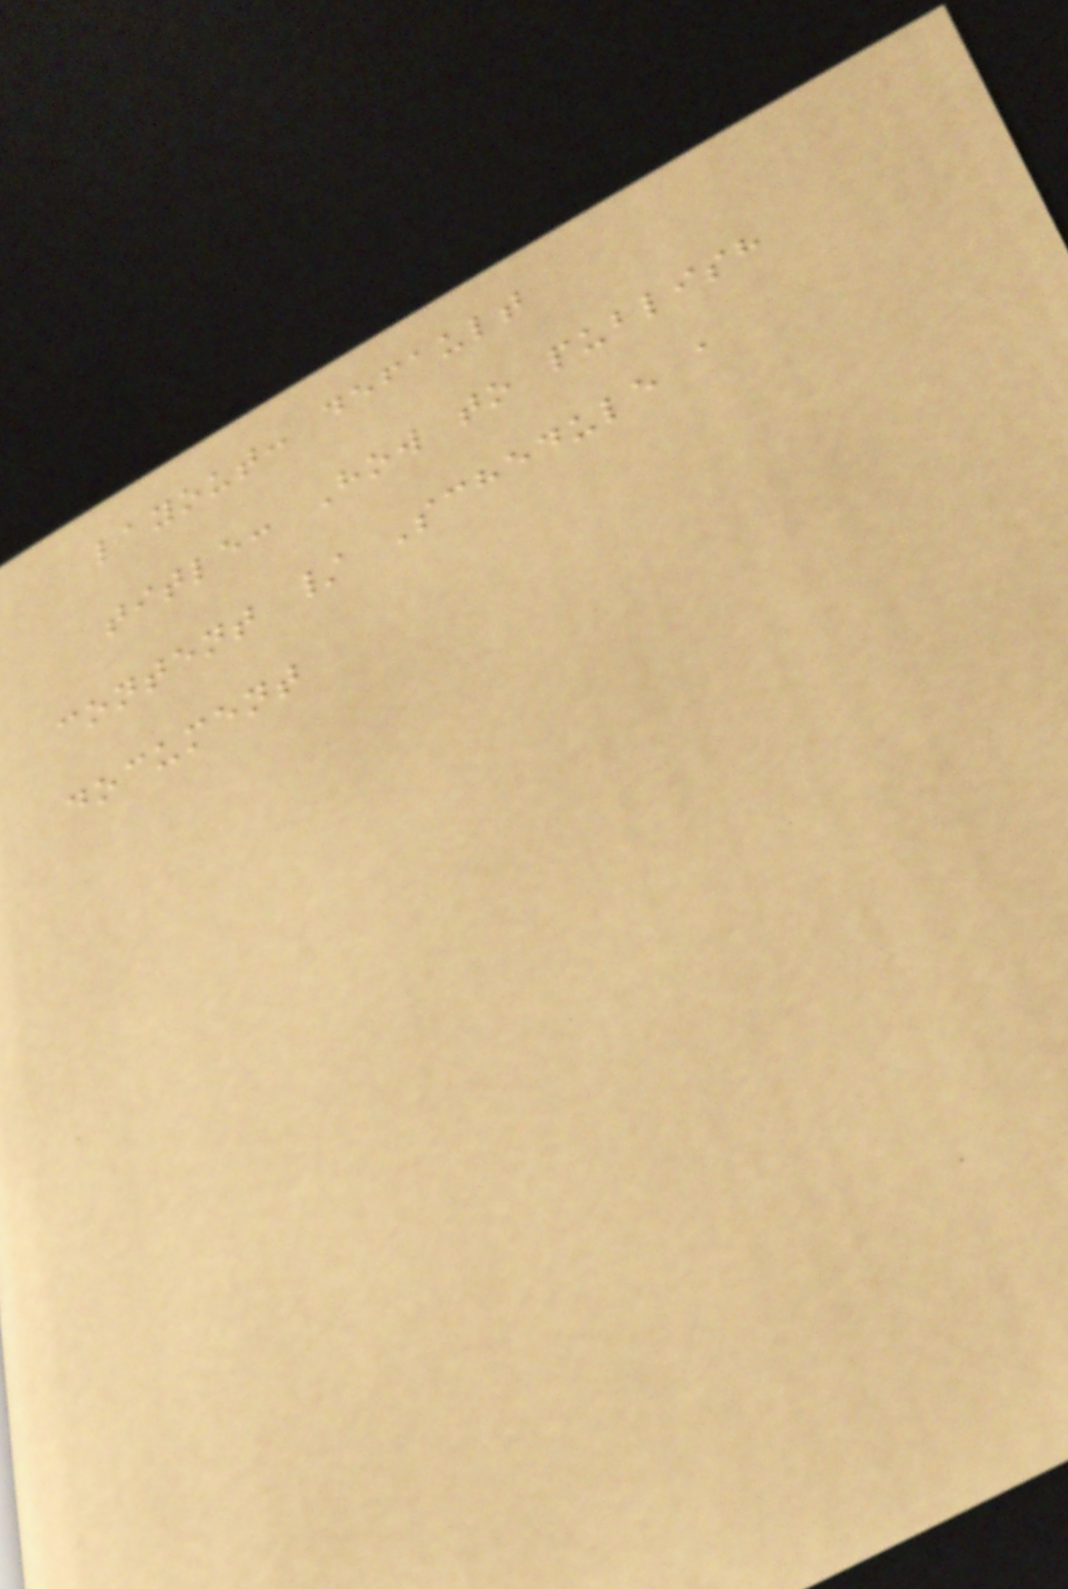layout: default
title: How to publish
content / Schedule a
document
